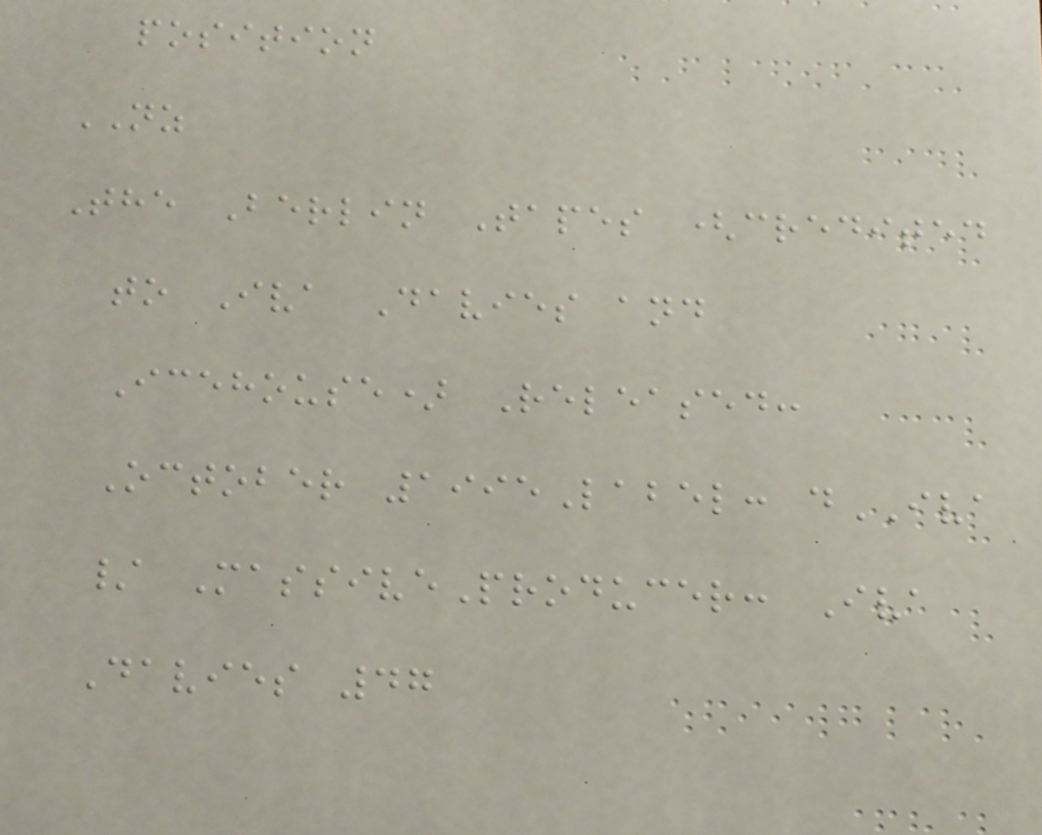position
NZ
The Berlin Tapes (credited
to Iva Davies and
Icehouse) Released:
October 1995Label: dIVA
/ MassiveProducer: Iva
Davies 47
